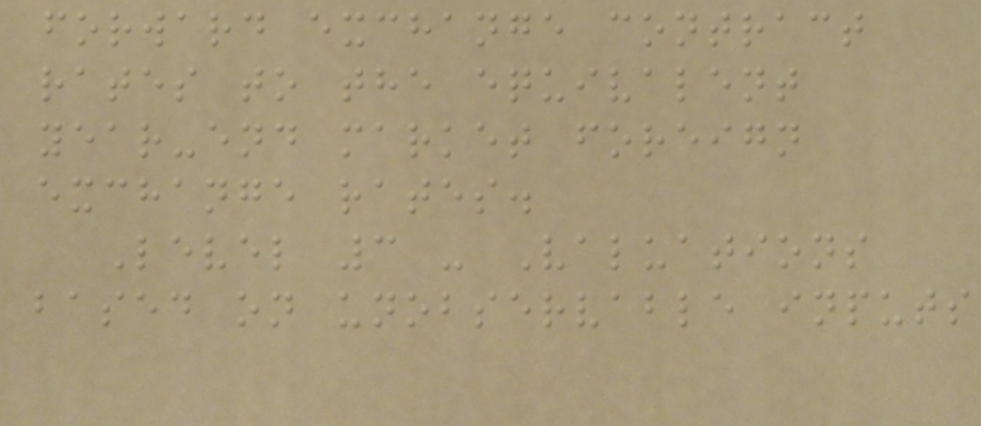forward exchange contract
rates to the equivalent
year-end market foreign
exchange rates.
Level 3 - Valuations
based on unobservable inputs
